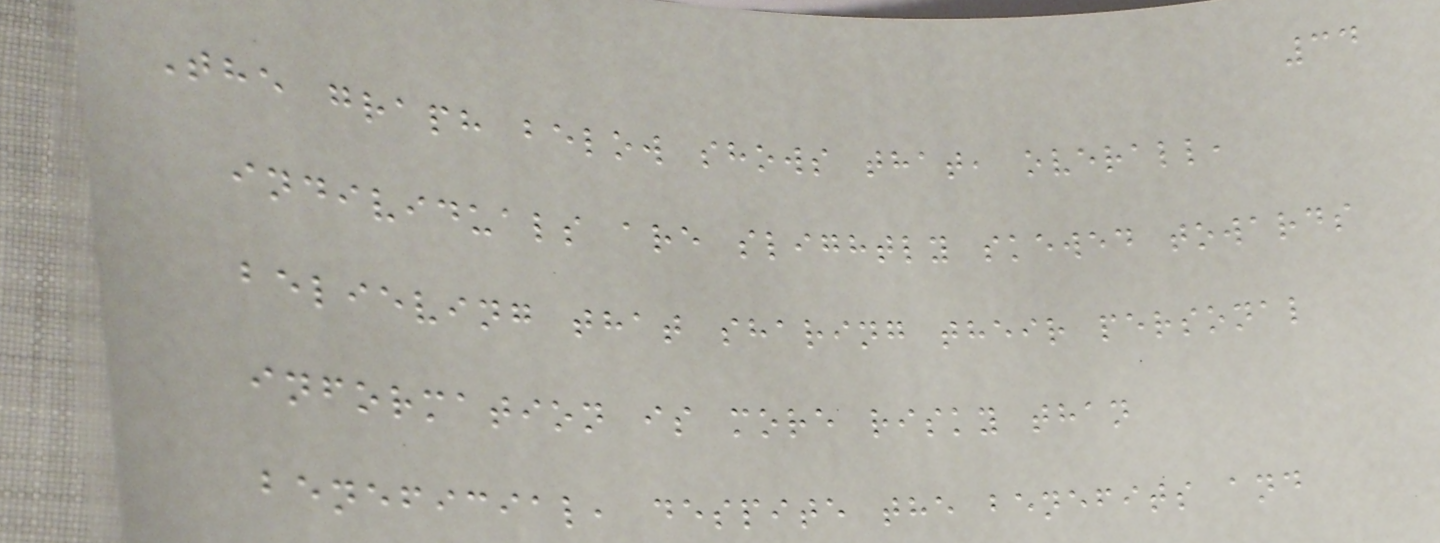34
The graph below shows that, overall,
individuals are slightly skewed towards
believing that sharing their personal
information is more risky than
beneficial, despite the benefits and
